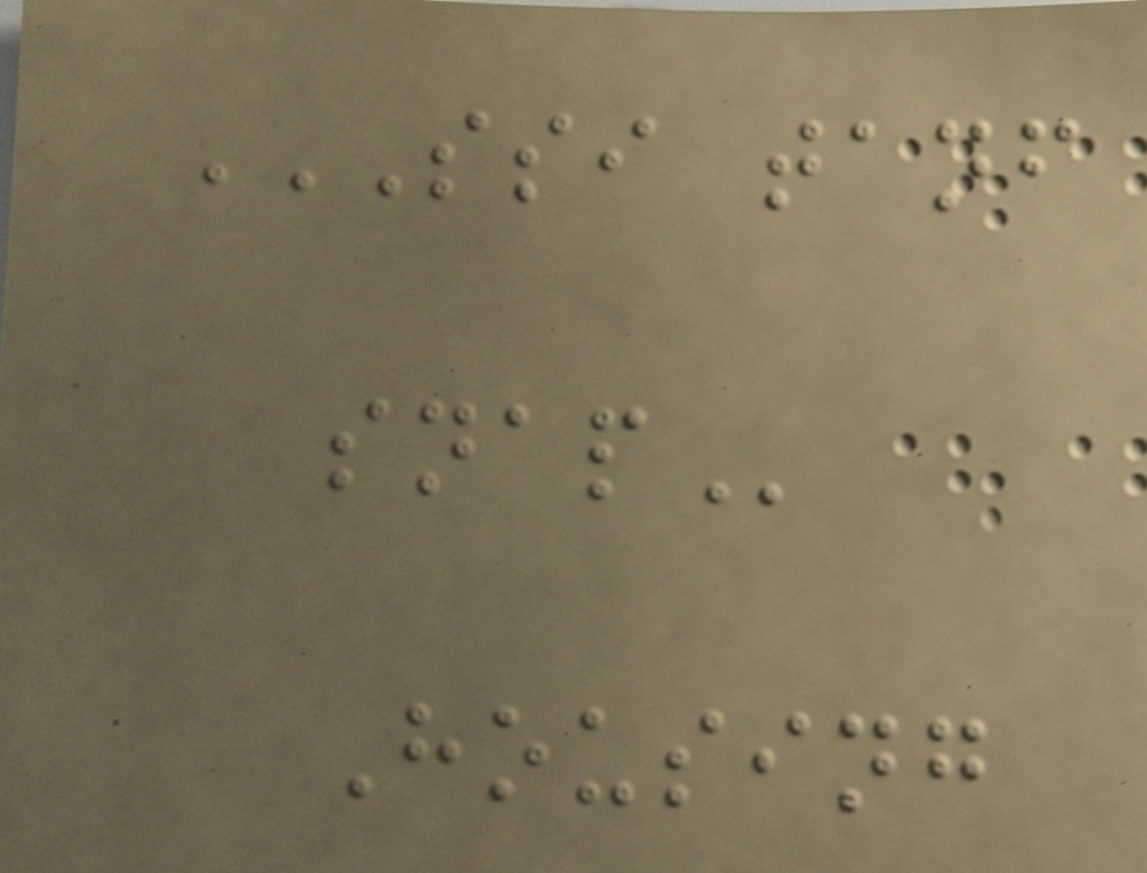SSI TANF
SNAP
Housing
